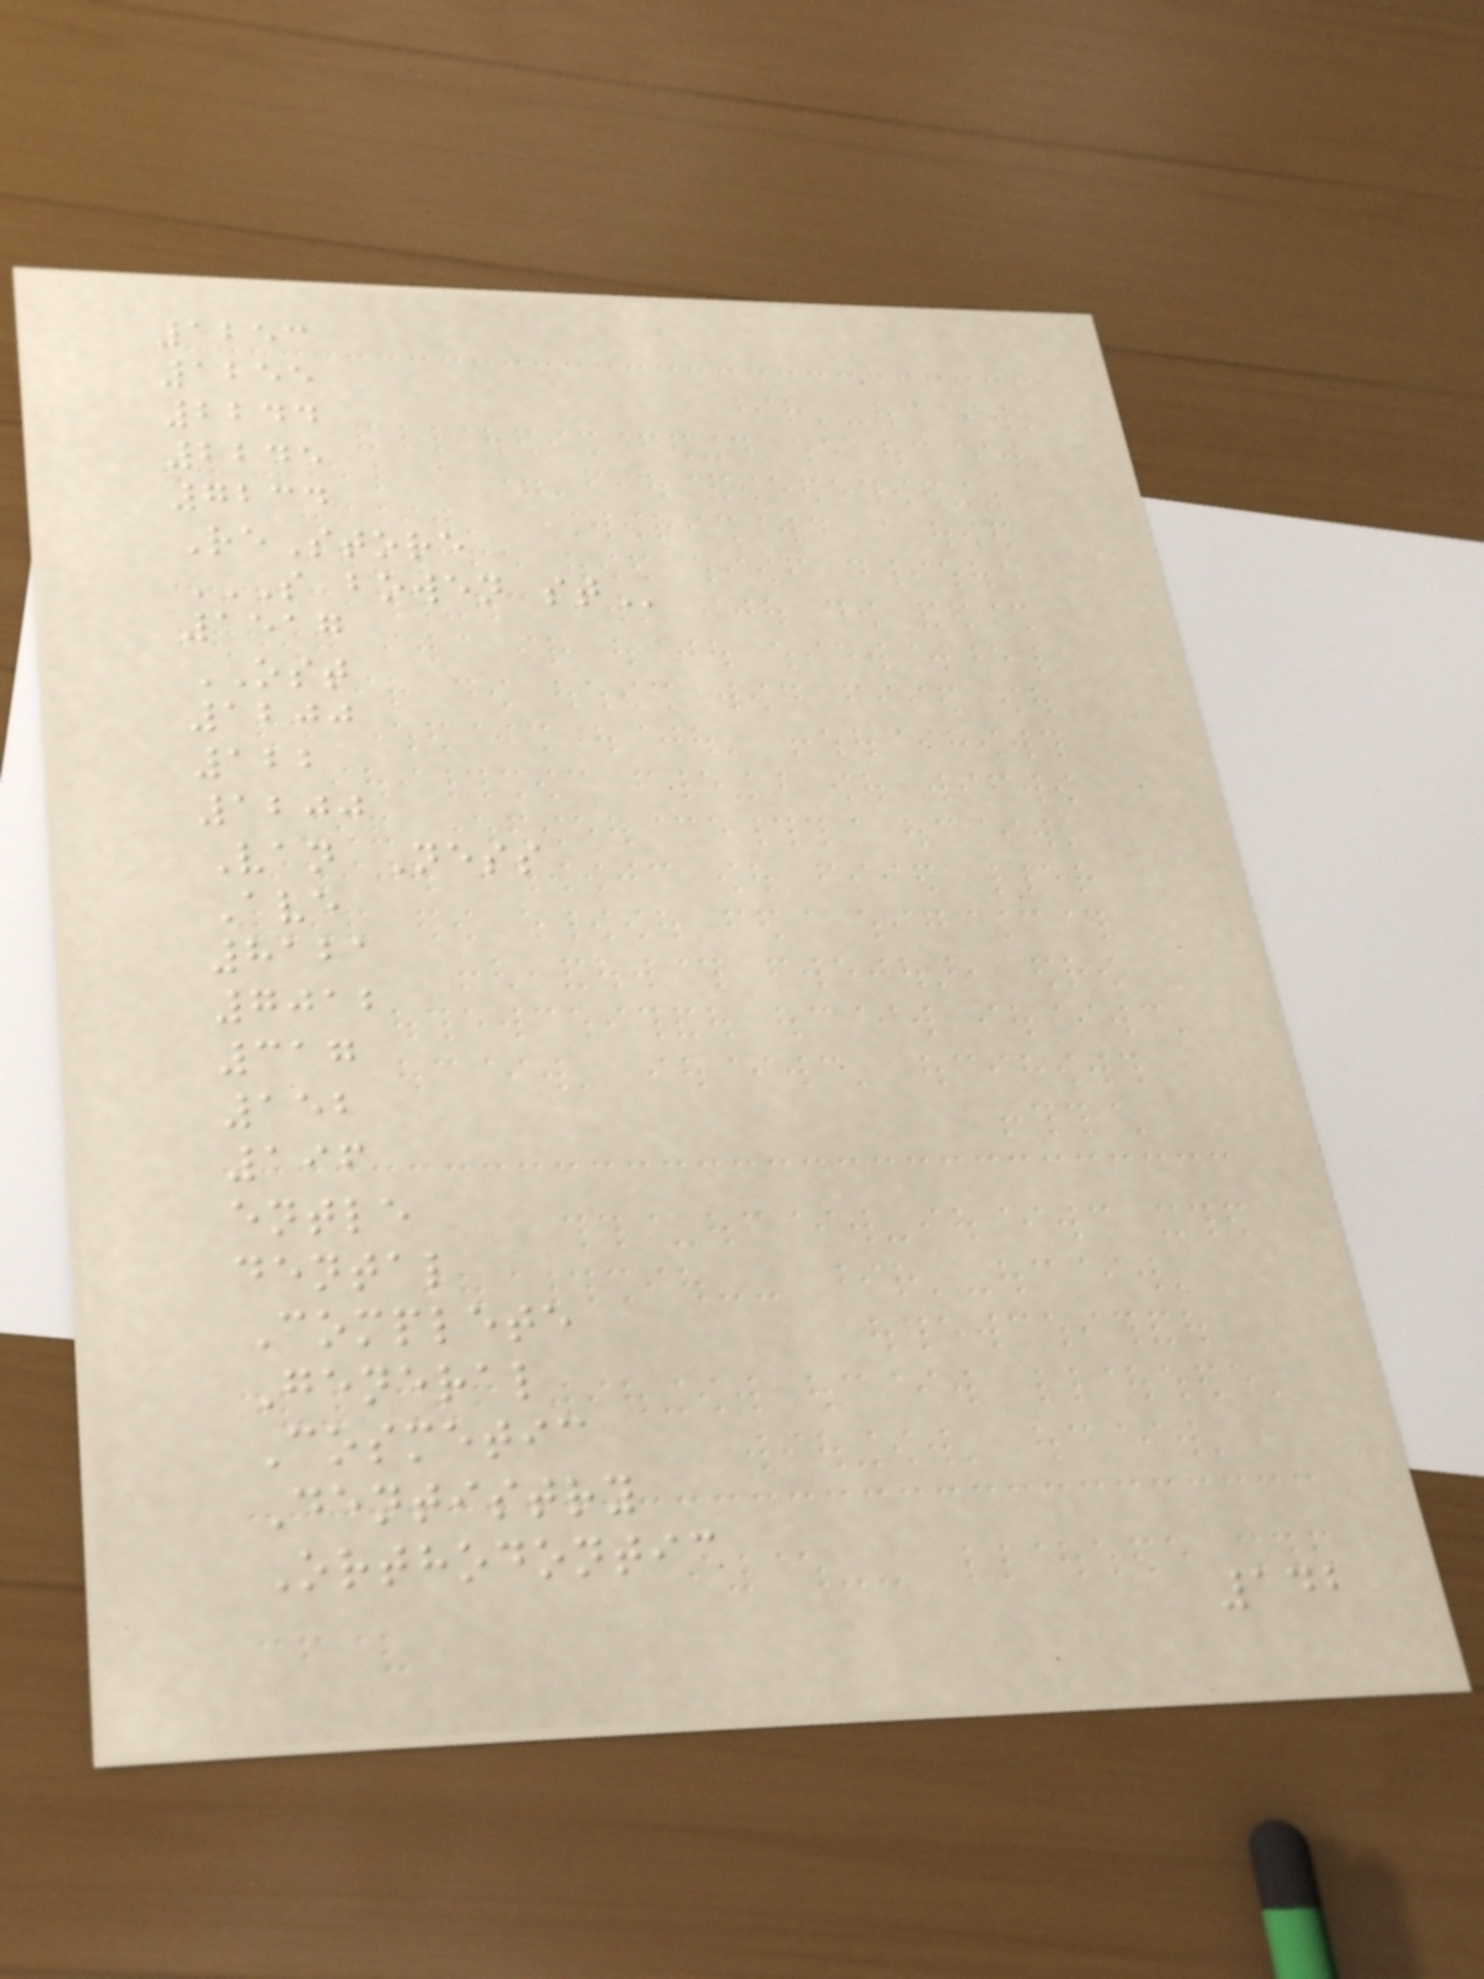1253
1255
2244
2245
7234
ReStore
S BOWEN ST
1517
OST
1200
122
1200
Van Ness
Ave
8121
7012
317
152
196
entle
dental
Complete
General
Cosmetic
Dentistry
Orthodontic
142
